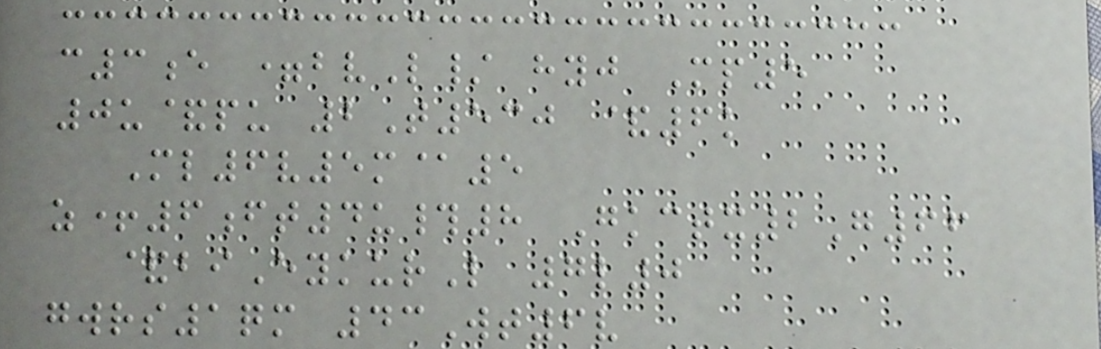c3e =bvL/ hyj Mp5
0u&pu 2T530 &6k
Ml6v5m@5
z+6ft4u#8 Gkctx2G66
&biEykurL 7l0
gwrs1qm 43Wt6v
